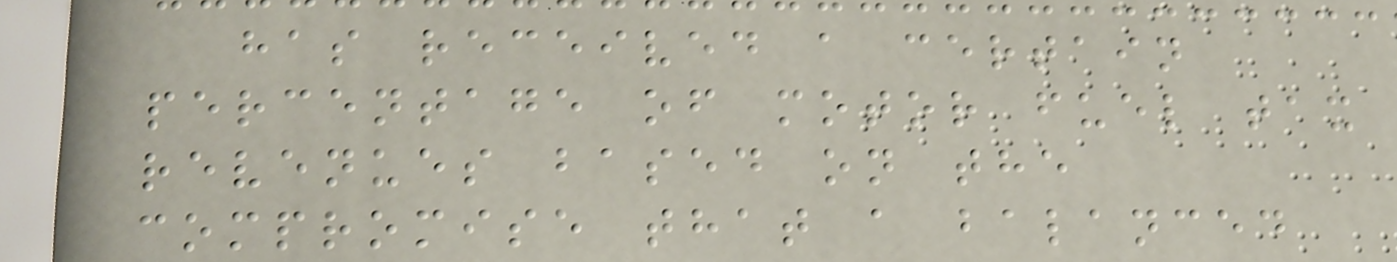has received a certain
percentage of motor fuel tax
revenues based on the
compromise that a balanced
